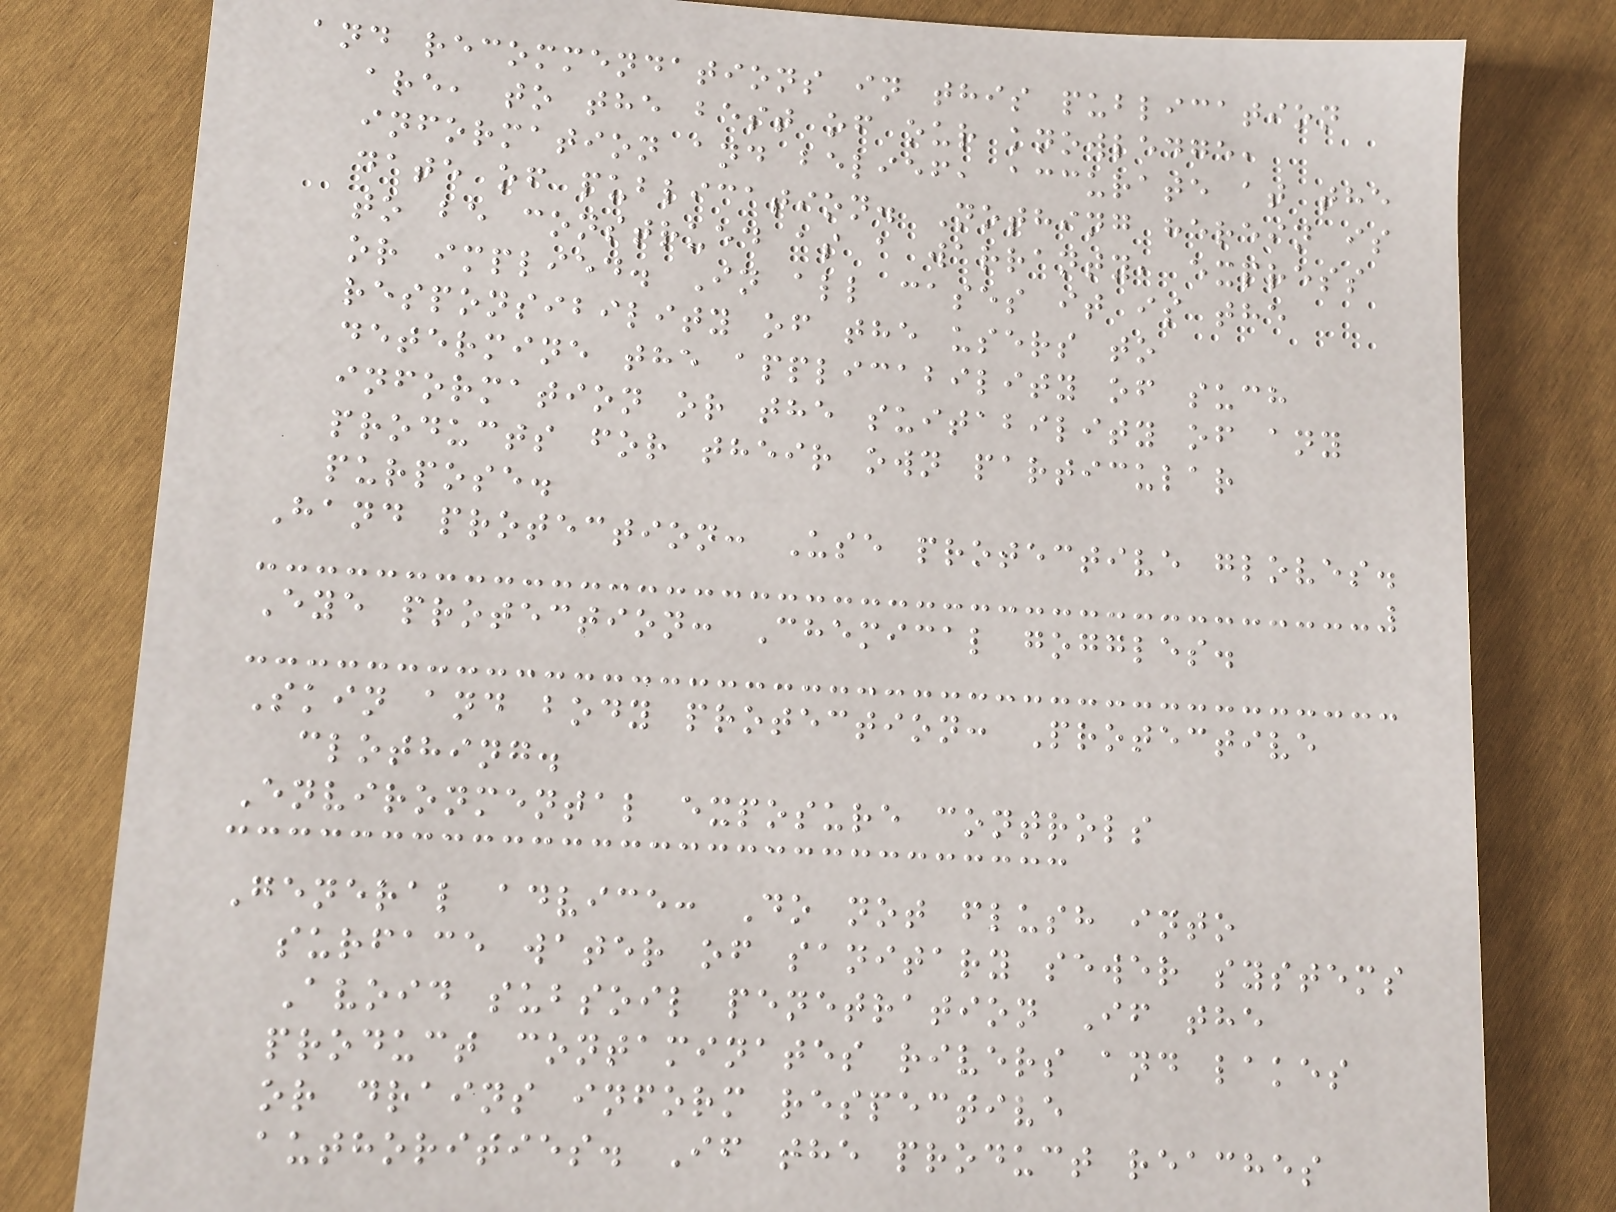and recommendations in this publication
are, to the best of our knowledge,
information and belief, accurate at the
date of publication. Nothing herein is
to be construed as a warranty, express
or implied. In all cases it is the
responsibility of the users to
determine the applicability of such
information or the suitability of any
products for their own particular
purpose.
Hand protection: Use protective gloves.
Eye protection: Chemical goggles.
Skin and body protection: Protective
clothing.
Environmental exposure controls
General advice: Do not flush into
surface water of sanitary sewer systems
Avoid subsoil penetration If the
product contaminates rivers and lakes
or drains inform respective
authorities. If the product reaches
